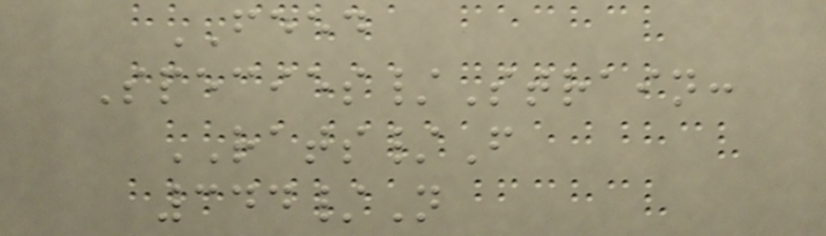FEED
Species/Strain:
RATS/F
344/N
